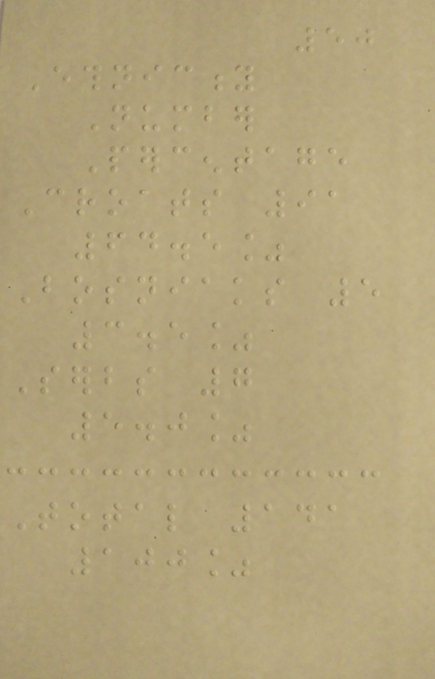50
Ethnicity
Number
Percentage
Croats 91
64.5%
Bosniaks 5
3.5%
Serbs 7
5.0%
Total 141
100%
